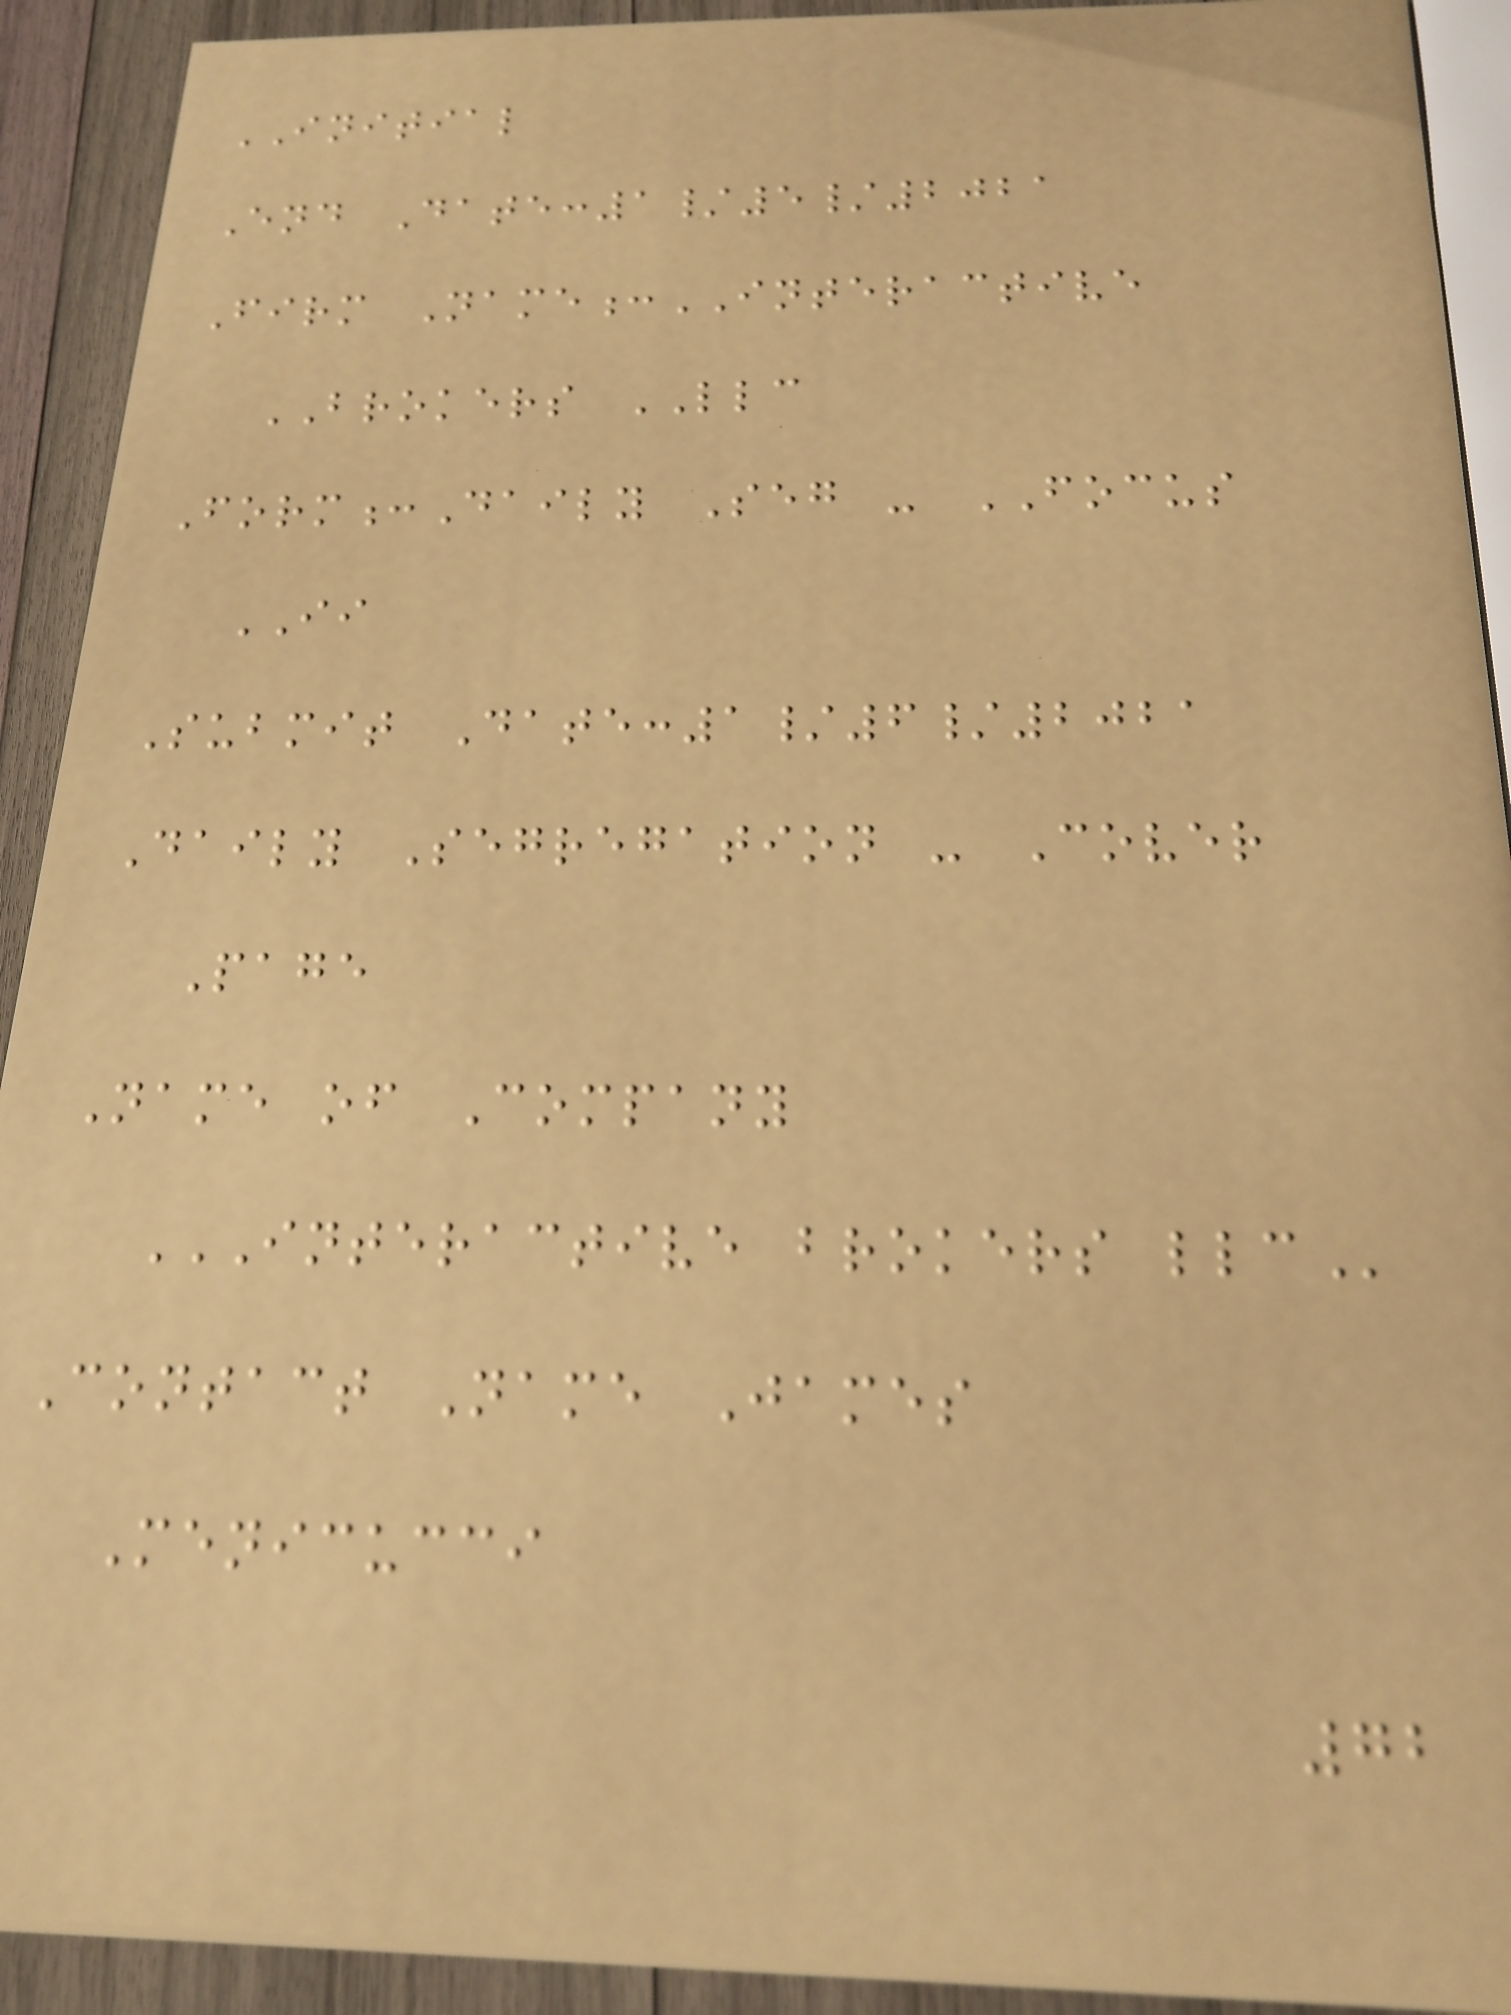INITIAL
End Date:1/5/2021
Firm Name:INTERACTIVE
BROKERS LLC
Form:Daily Seg - FOCUS
II
Submit Date:1/6/2021
Daily Segregation - Cover
Page
Name of Company
INTERACTIVE BROKERS LLC
Contact Name James
Menicucci
72
